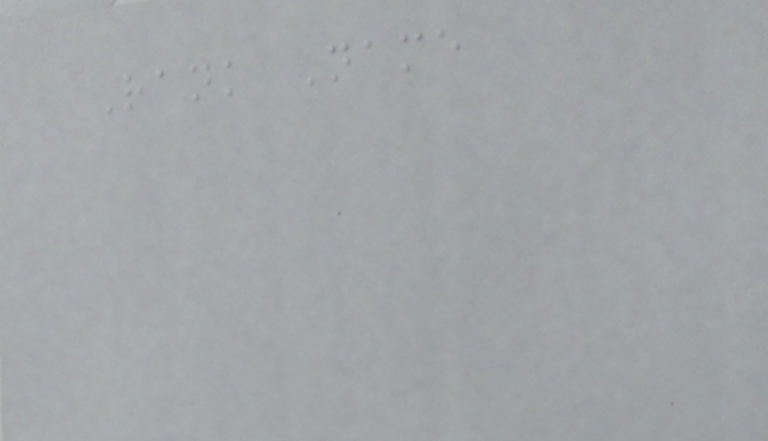Rank Name
